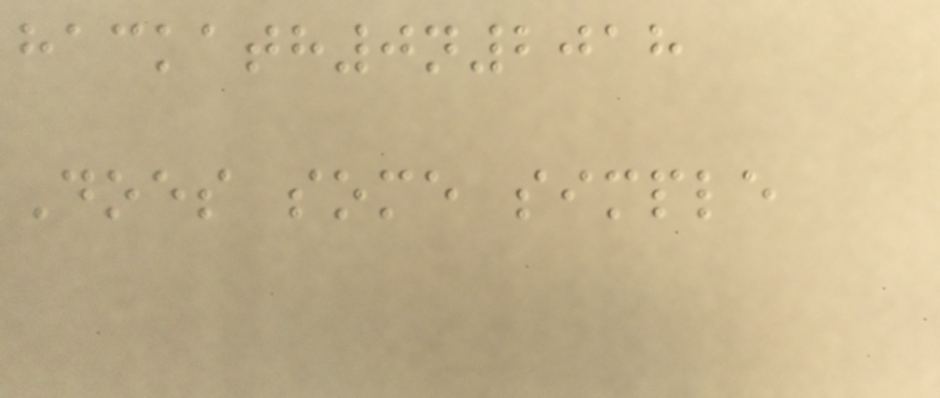hackath0n2018
Does some simple
